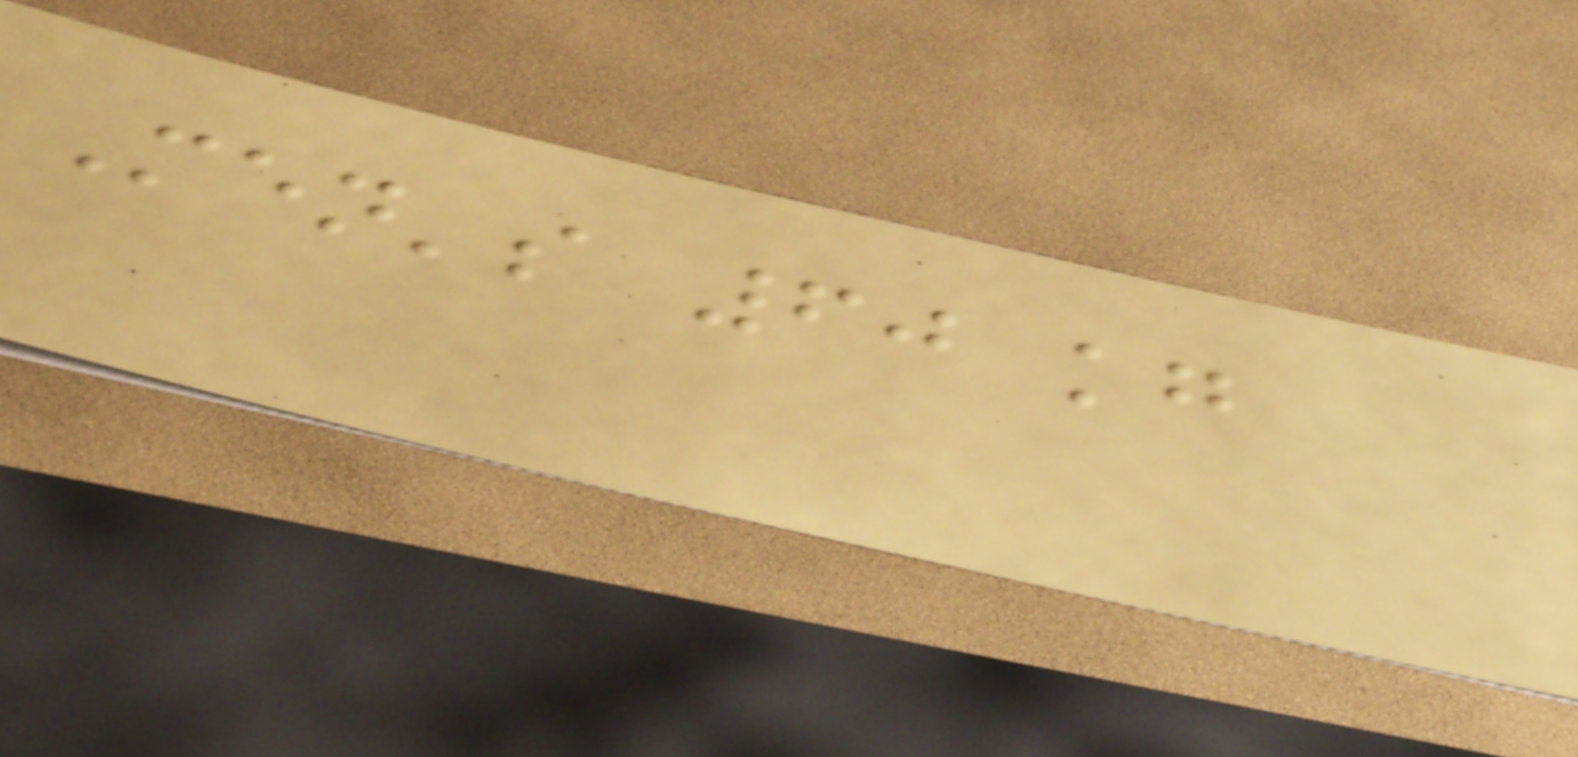Men's 60 kg
